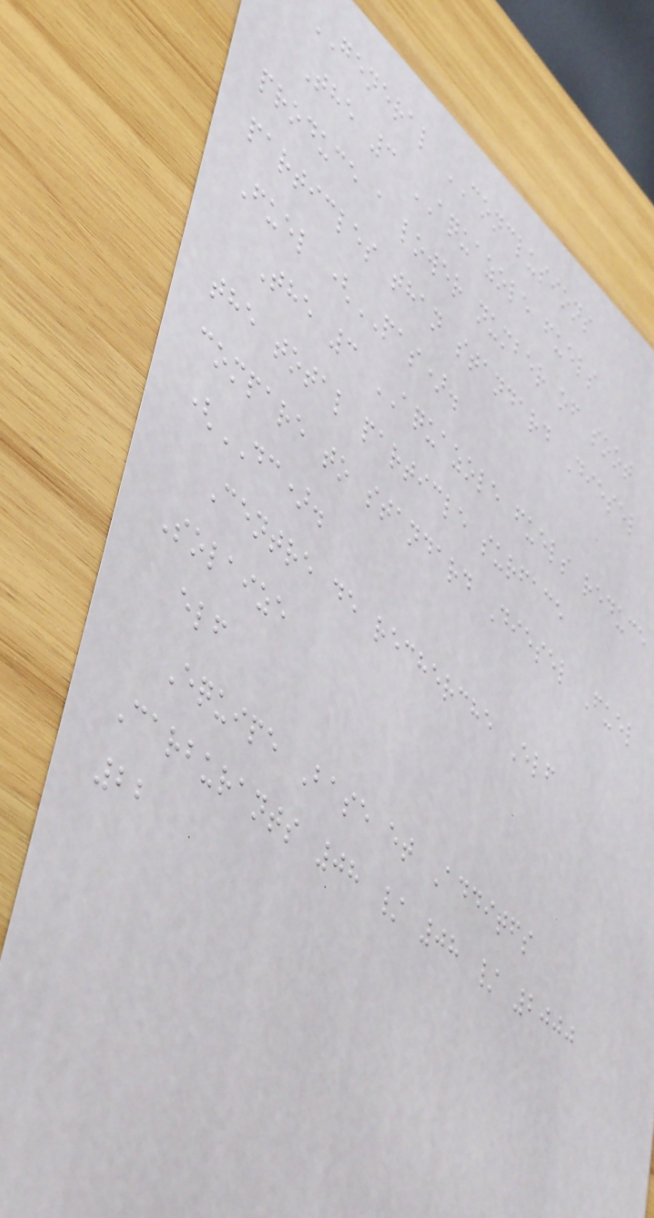GENERAL CONCLUSIONS
The 3 AQUAZOLE fuels
produce a lower number of soot
particles than standard Diesel
Fuel (PAS).
The 3 AQUAZOLE fuels reduce
the total particle surface
compare to standard Diesel Fuel
(DC).
Centre de recherche Elf
Solaize
elf
Equipe Base et Additfs
Carburants 08 / 08 / 2000
22
